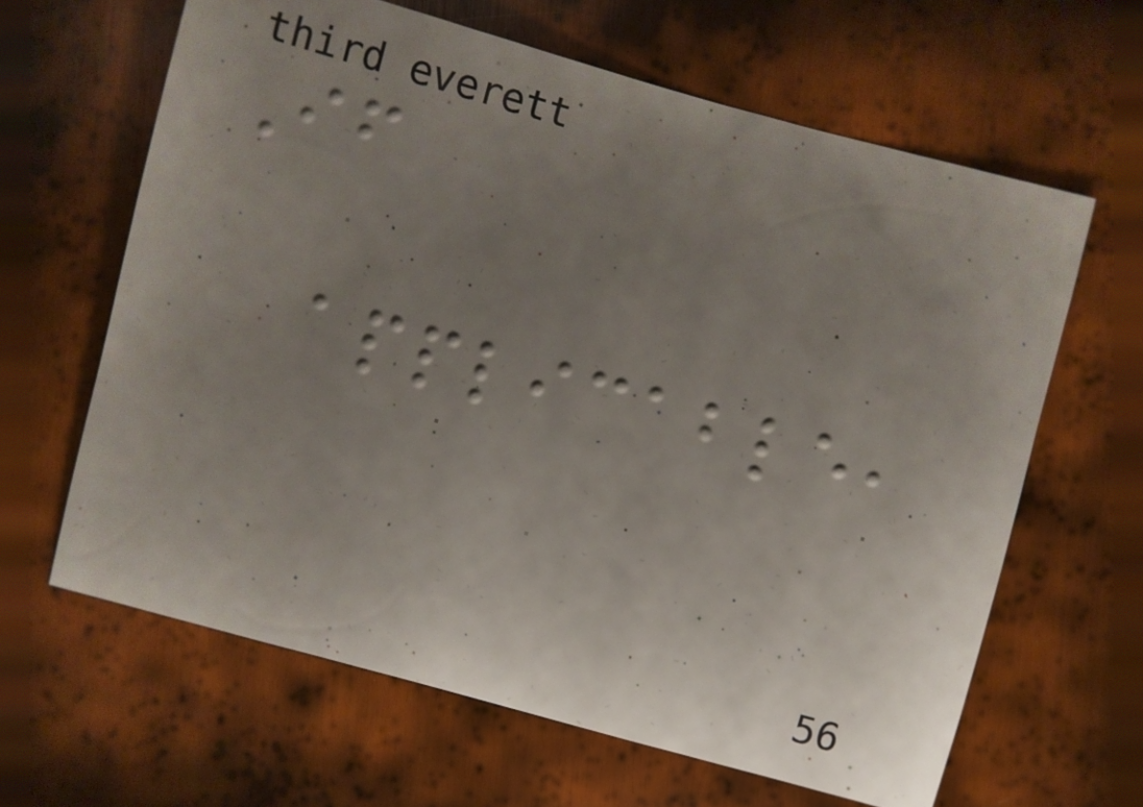If
applicable,
